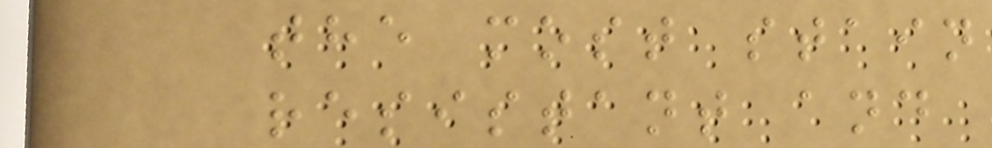the most stain
resistant and
